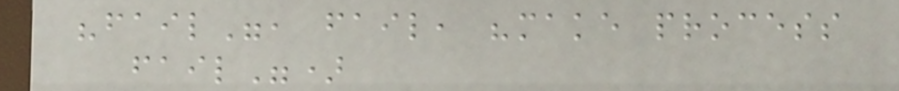"fail", fail, "make process
fail")
